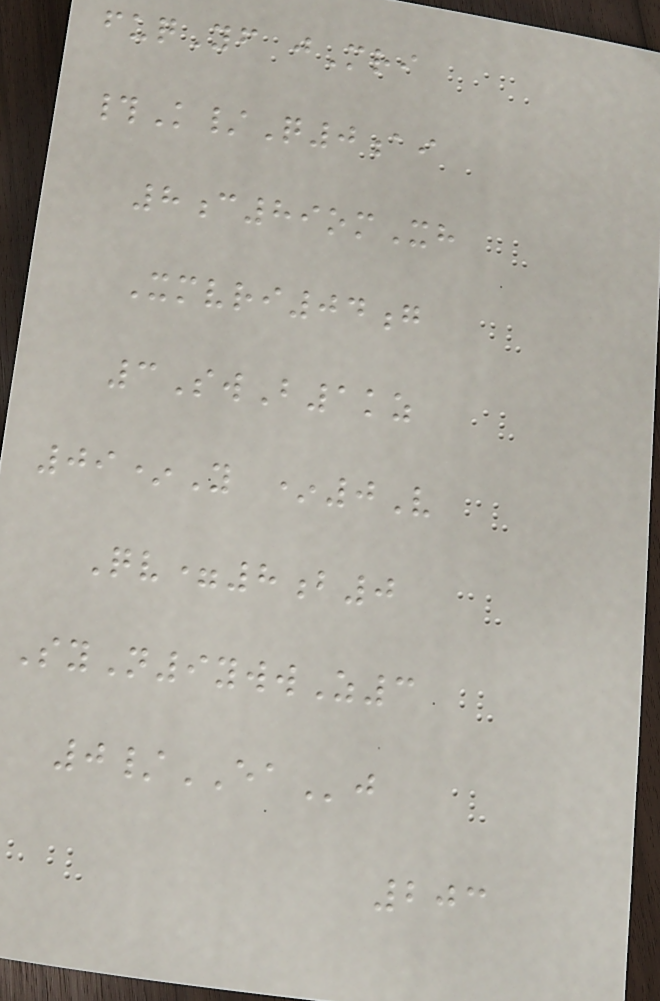fuqYf jMri
#K/Q0ai
8c89omXh
Xmvri04g
3SwB1kz
09*Y *0V
Qv=8b0
SyN9ywwZ3
0/EAj
203
